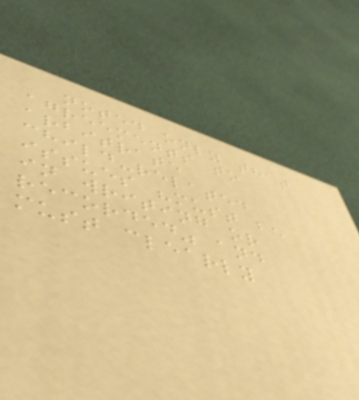noted only that
agreements to
arbitrate
child-related
issues "must be
in writing or
recorded" and
must clearly
